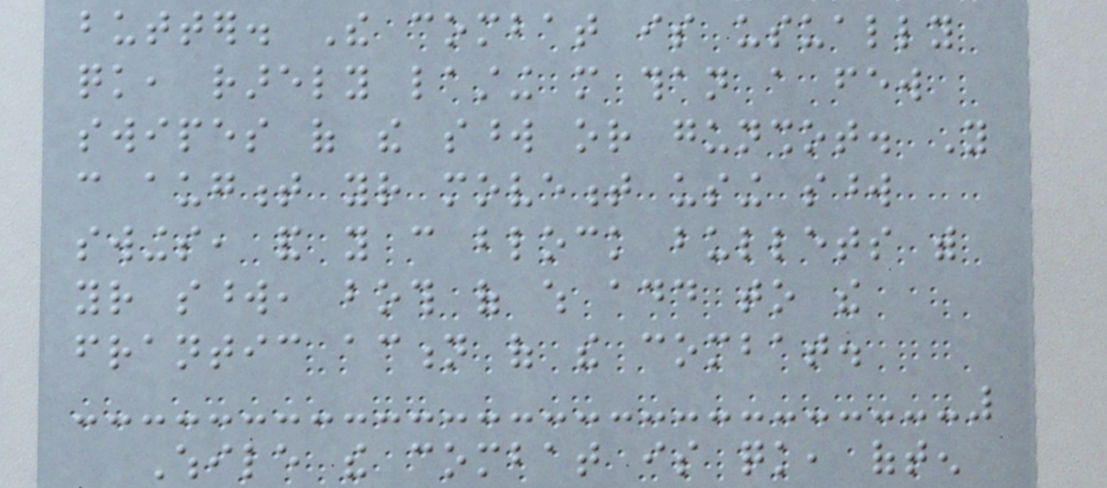butter. The combat is usually
quick, rarely lasting more than a few
swipes of the sword or gunshot. You
can augment your movement using sword
swings, and you can block bullets with
your sword, both of which add to the
frantic action of the combat.
While the combat is quick, often
